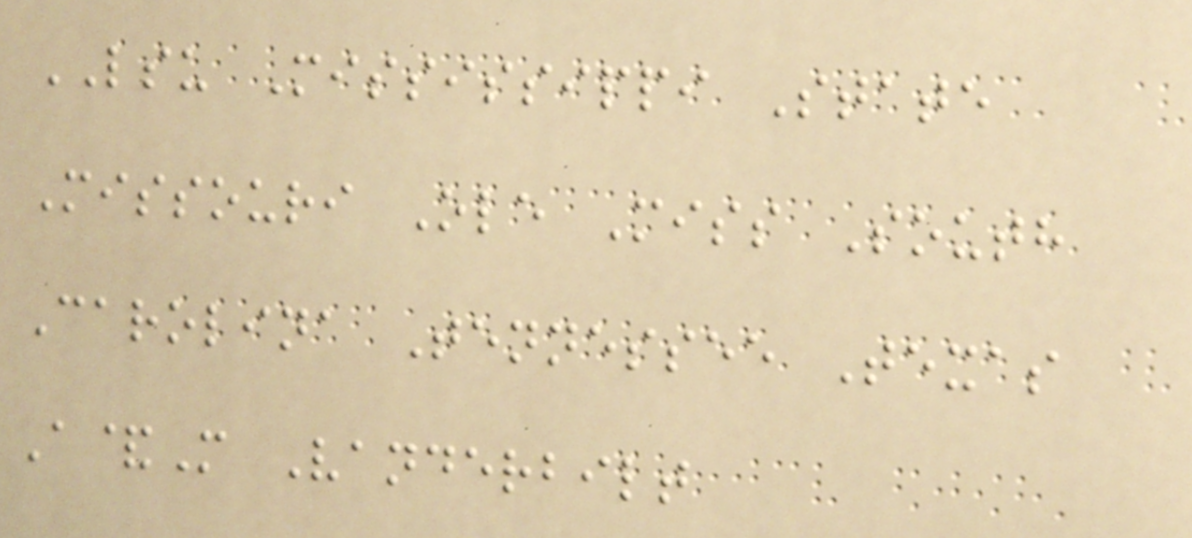LSU Mississippi State
Missouri Ole Miss South
Carolina Tennessee Texas
A&M Vanderbilt
